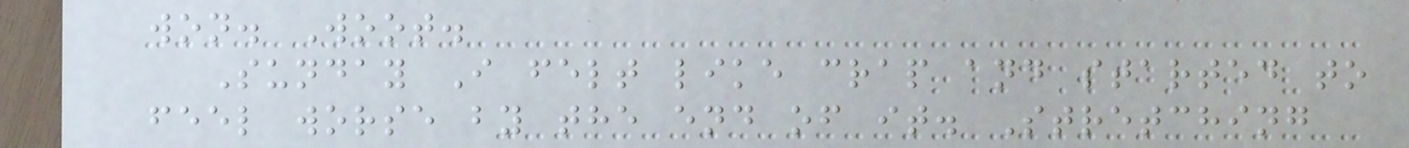won. Woot.
Sunday I felt like crap and started to
feel worse by the end of it. Stretching
